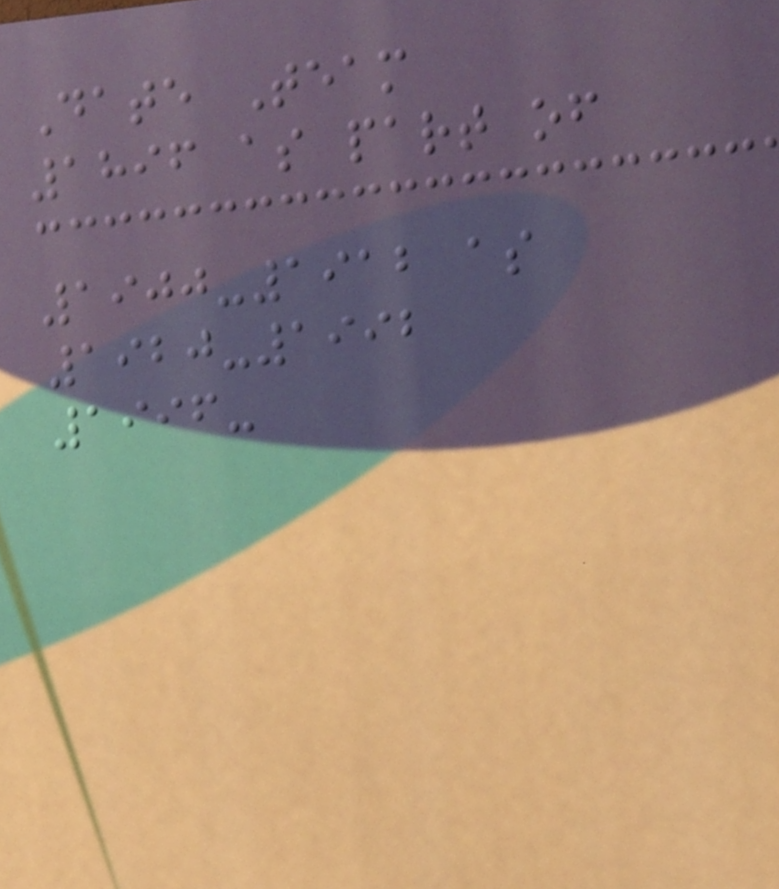Date Team
1896 as part of
1900-1912 as
1920-1992
1996-
